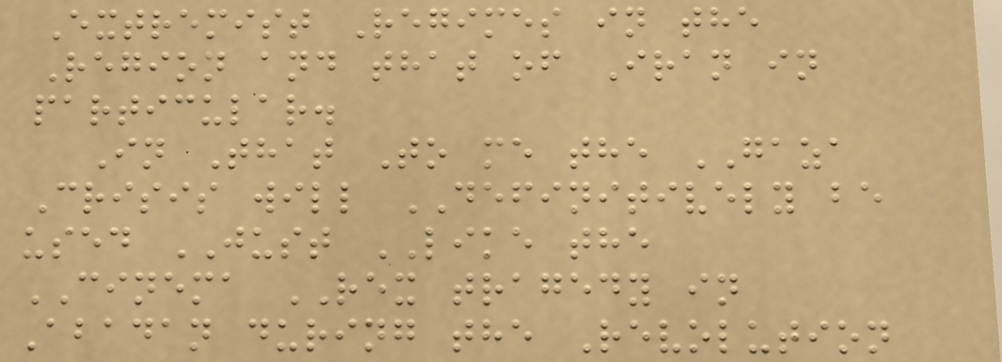Extremist Regimes in the
Region and that of Iran in
particular.
In That To me the GAZA
Crisis will DEFINITIVELY be
used JUST LIKE the
CINEMA REX tragedy in
Abadan during the Revolution
